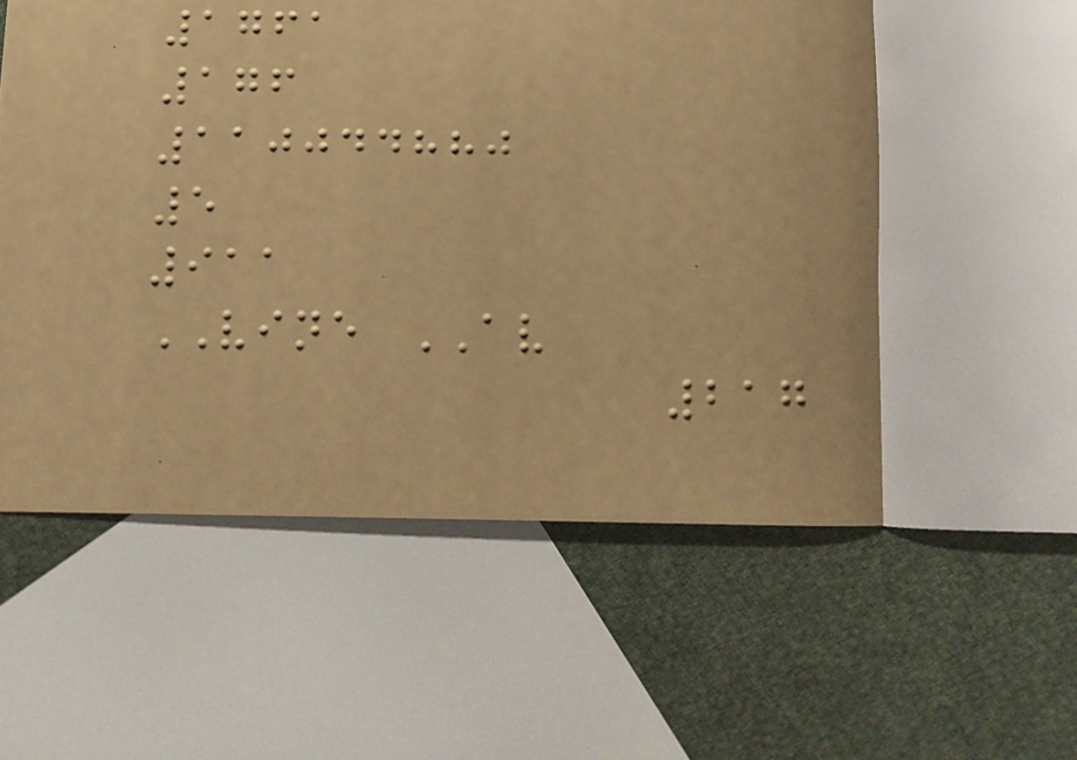1761
176
110044880
5
911
VINE AV
217
